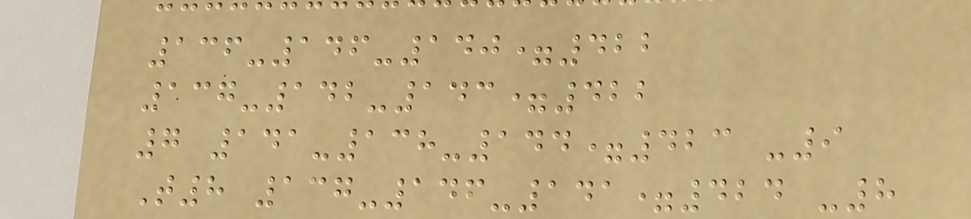136-146-140=422
137-142-143=422
7 141-138-144=423 -9
T8 137-146-141=424 -8
